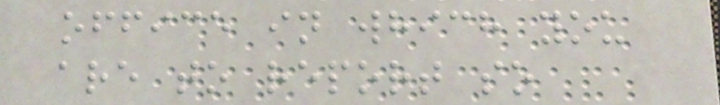office in which you
are to report so
